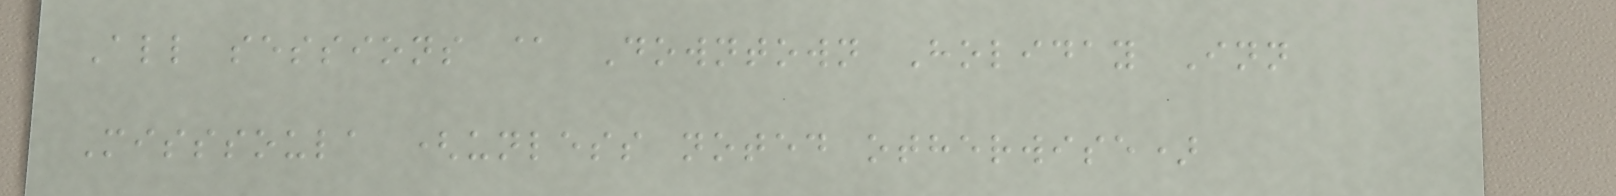All sessions @ Downtown Holiday Inn
Misssoula (unless noted otherwise)
